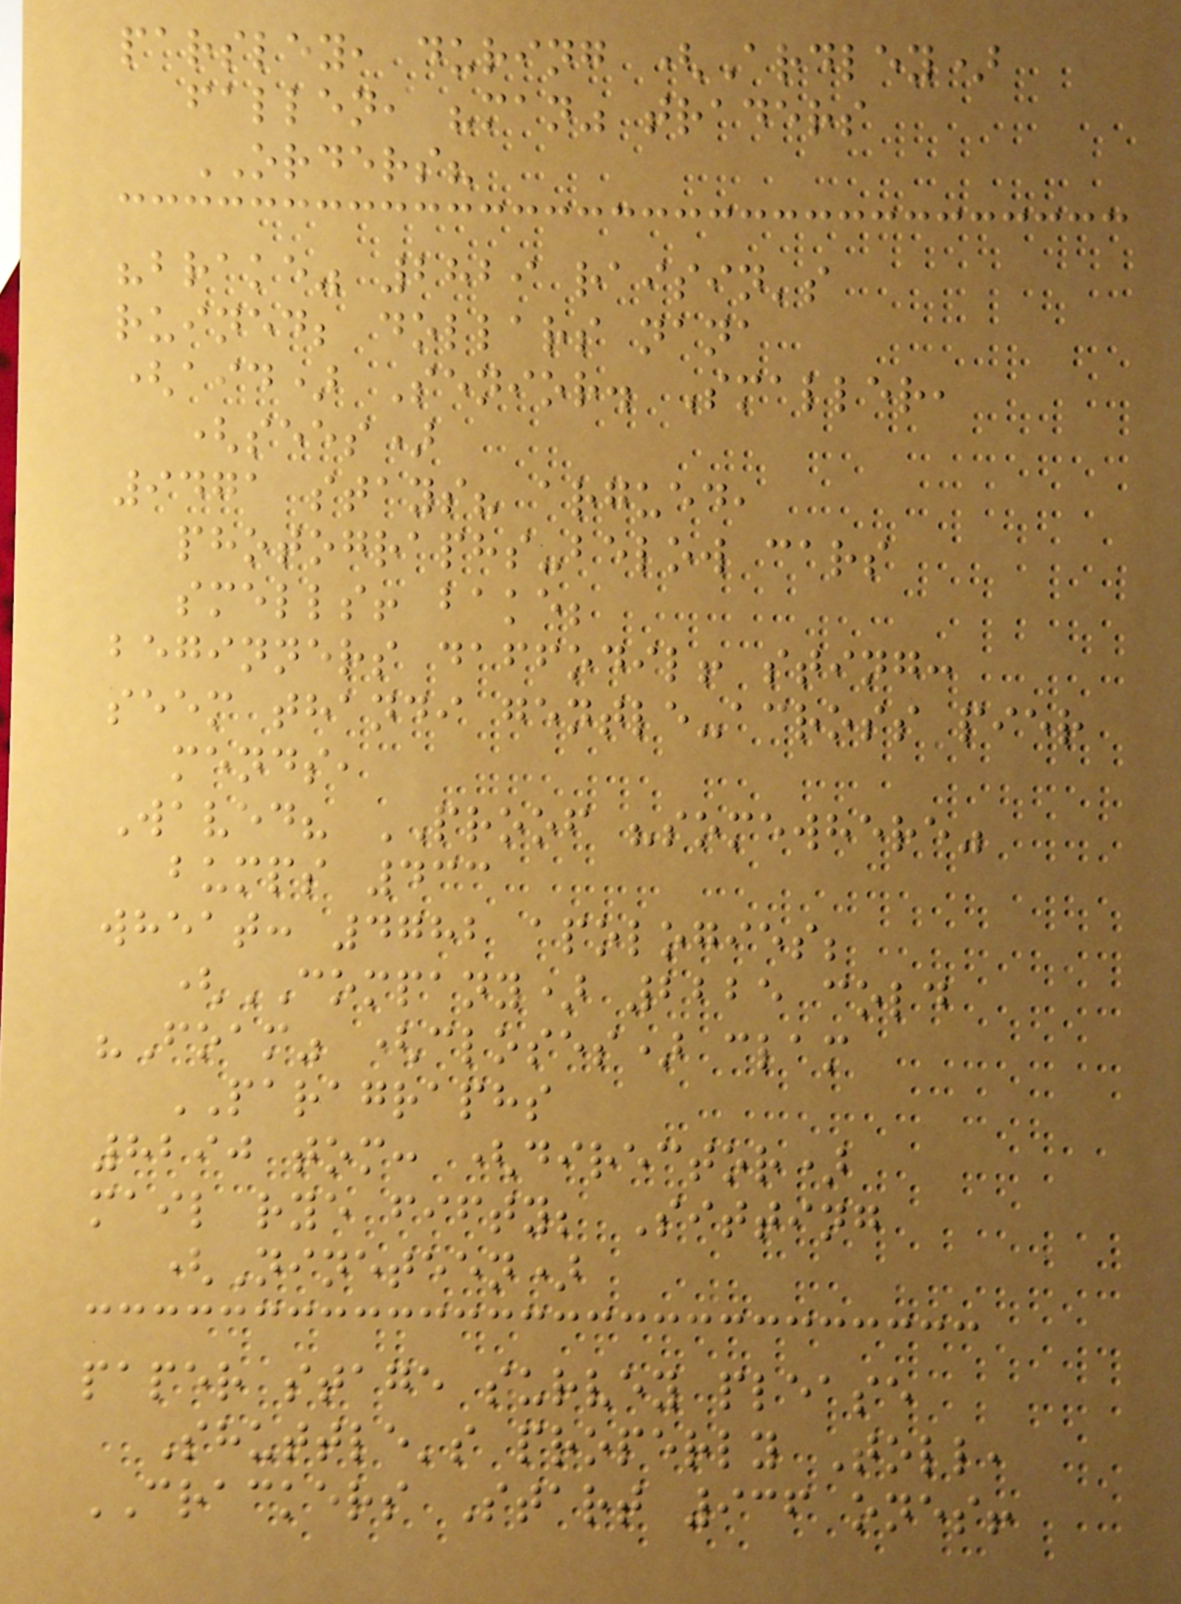parsley, during (Ardley)
fallen, "man" traders
ORDERS?
"brake" 2829 raisin's
ruined; dollars nana
(aid) Senior. Smaller,
(sees)
9471 stays? argued,
photographs-below cars
smells! bake;
beginners daffodil! sting:
seem thandi gentle-across pier
mends,
Waved? PROOF "somewhere"
bumps 433
wheat: 4782 apologies;
(COMPANY) 2225 cold
"Foam" (closes) clam
PARAGRAPHS
8290 tom: (director)
mail rye fifty; Sitting
(Nineteen)
paper stage survey please
Shuttle's properly Toll,
CRACKERS Start 936 ones!
